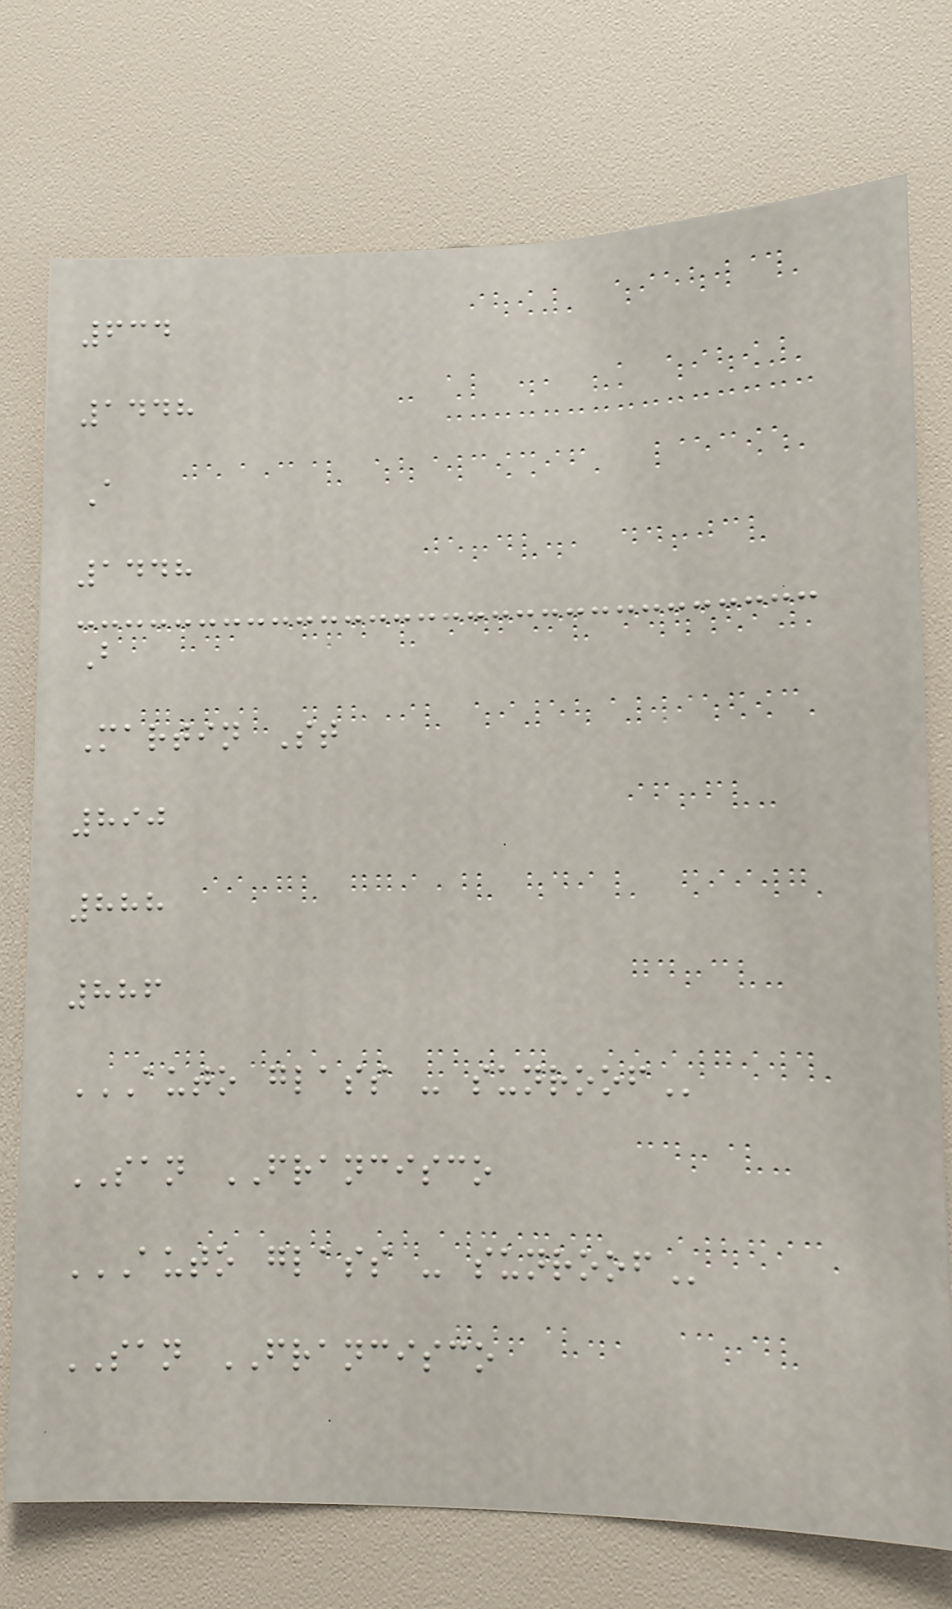634
1448
A
1448
B
Martin St
890
888
886
AUTO GLASS - SUNROOF
SAN FRANCISCO
AUTO GLASS - SUNROOF
SAN FRANCISCO
